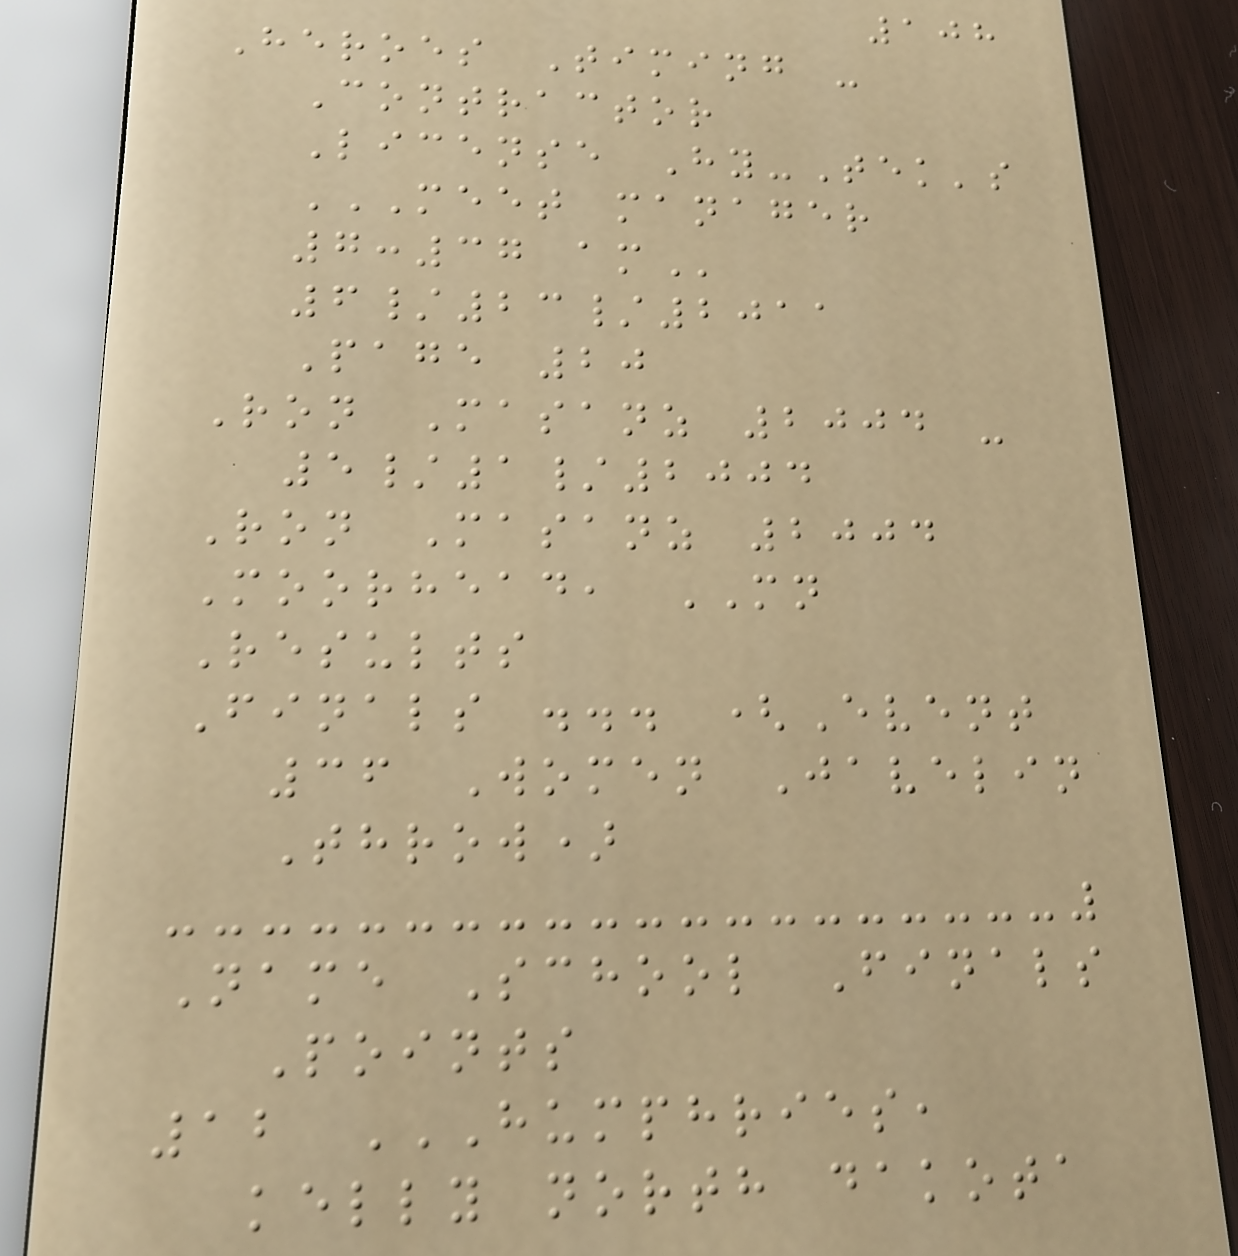108
Heroes Timing -
Contractor
License Hy-Tek's
MEET MANAGER
7:37 AM
6/23/2011
Page 20
Ron Masanz 2004 -
5/1/2004
Ron Masanz 2004
Moorhead, MN
Results
Finals ... (Event
36 Women Javelin
Throw)
Name School Finals
Points
12 HUMPHRIES,
KELLY NORTH DAKOTA
